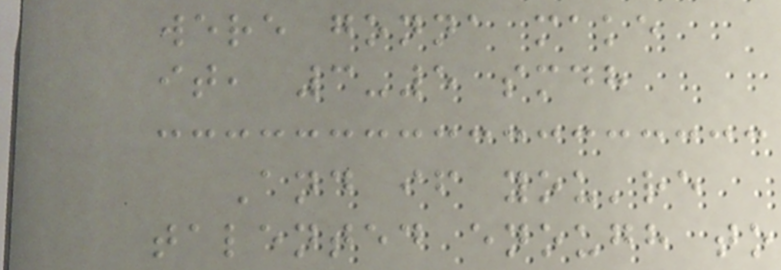were gonna make
it, 3-5 smdh
And if you're
talented enough to
